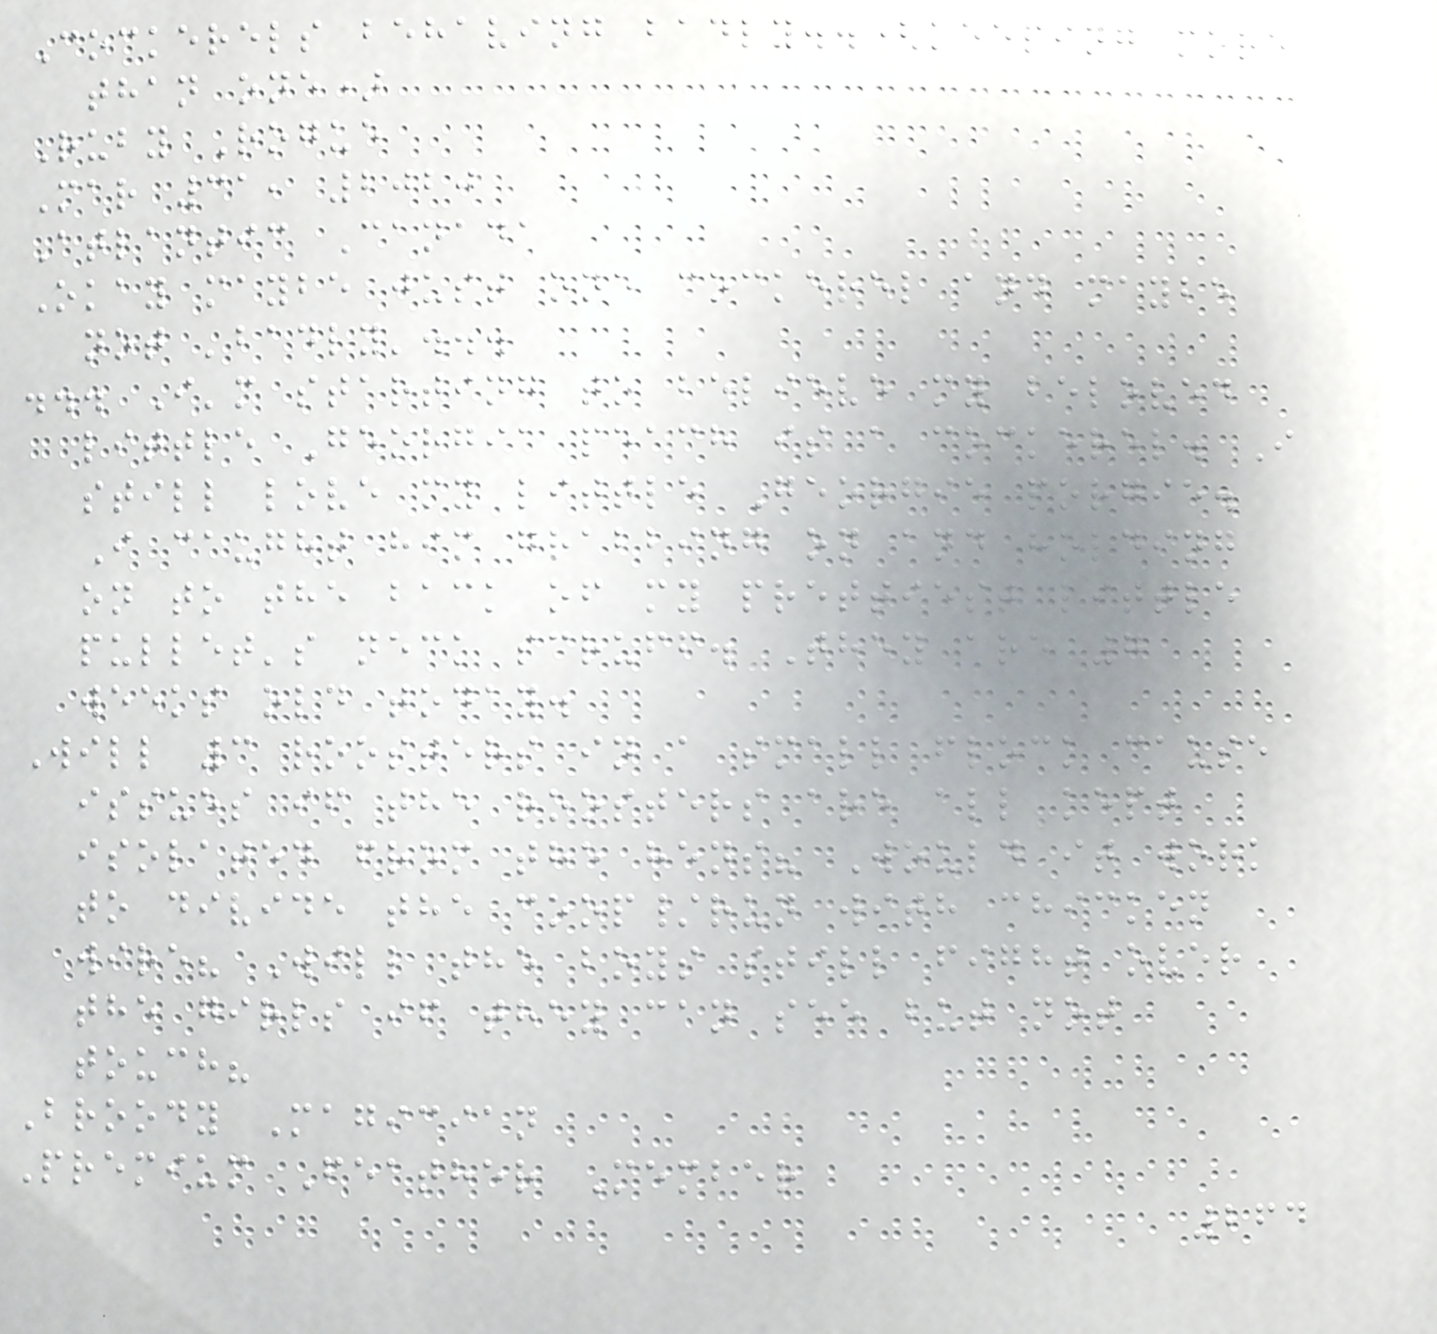Cockerels behaving badly..(keeping more
than one)
Ruby Rogue
Mar 31, 2020
Atlantic Canada
Okay maybe just one cockerel and maybe
not 'badly'...
... I'm starting to believe my beloved
little Georgia peach is a cockerel. I
still love my little Georgie porgie.
I caught him grabbing on and holding
on to the back of my prettiest little
pullet's neck scruff. They are 7
weeks old today.
Will 3 roosters in a small flock cause
issues if the roosters are all kept
isolated from the hens? Would it work
to divide the coop/run with chicken
wire? Will the boys still fight over
the girls if they can see but not
touch?
Broody Magician
Premium Feather Member
264
